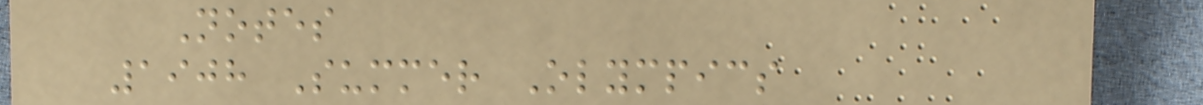Notes
1908 Summer Olympics
